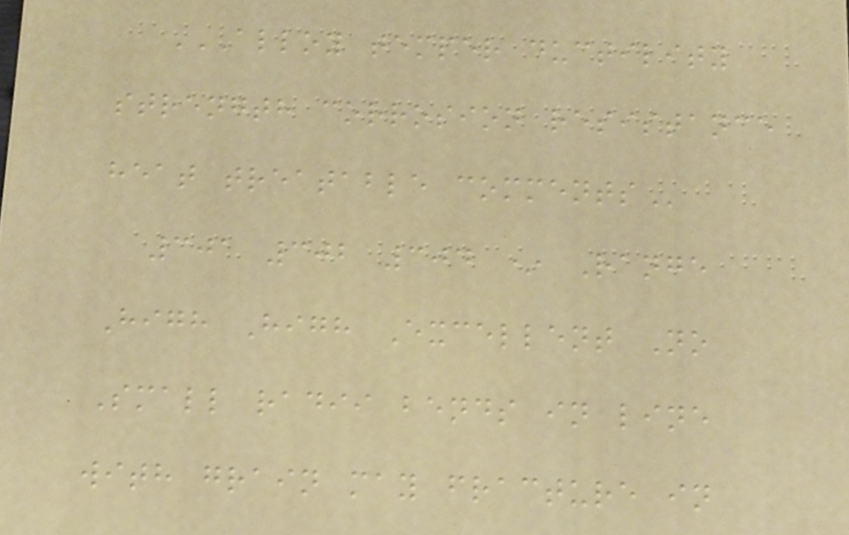ALLOY TEMPER DUCTILITY
STRENGTH CORROSION RESISTANCE
HEAT TREATABLE COMMENTS
301 302 304 * Range
High High Excellent No
Small radii bends in line
with grain may fracture in
